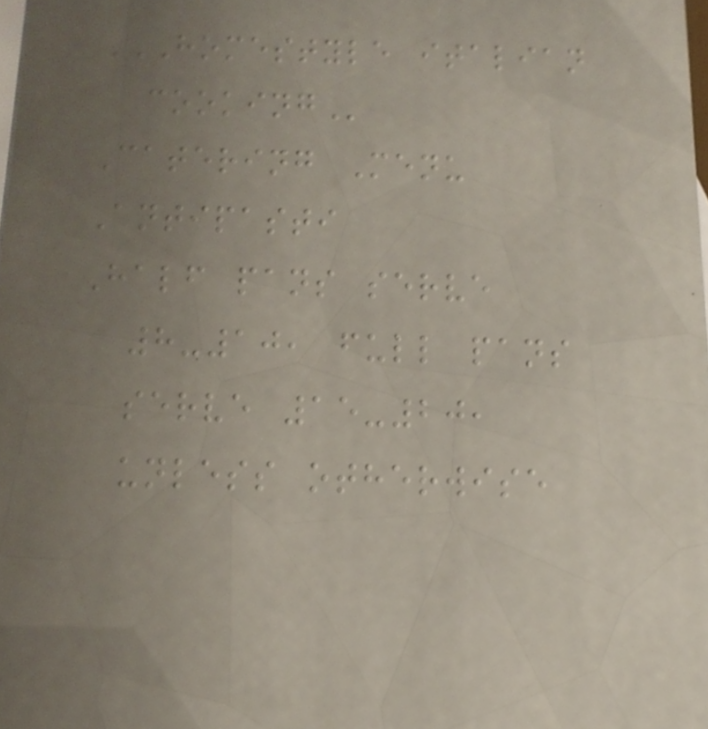HOMESTYLE ITALIAN
COOKING
Catering Menu
Antipasti
Half pans serve
8-10, full pans
serve 15-20,
unless otherwise
